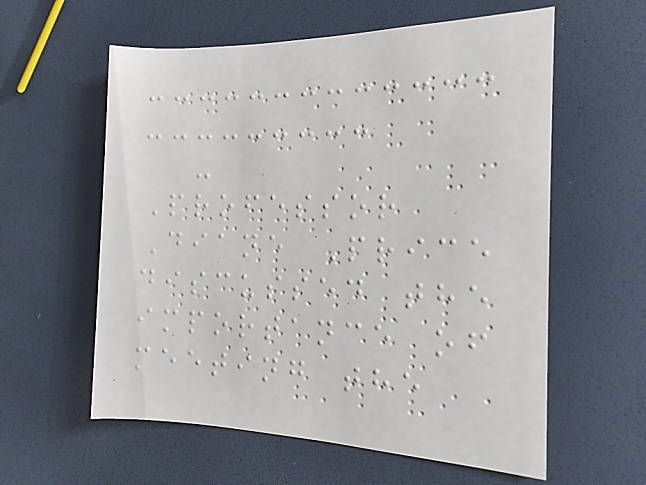-
Professor
Diane Price
discussed the
importance of
meeting the
